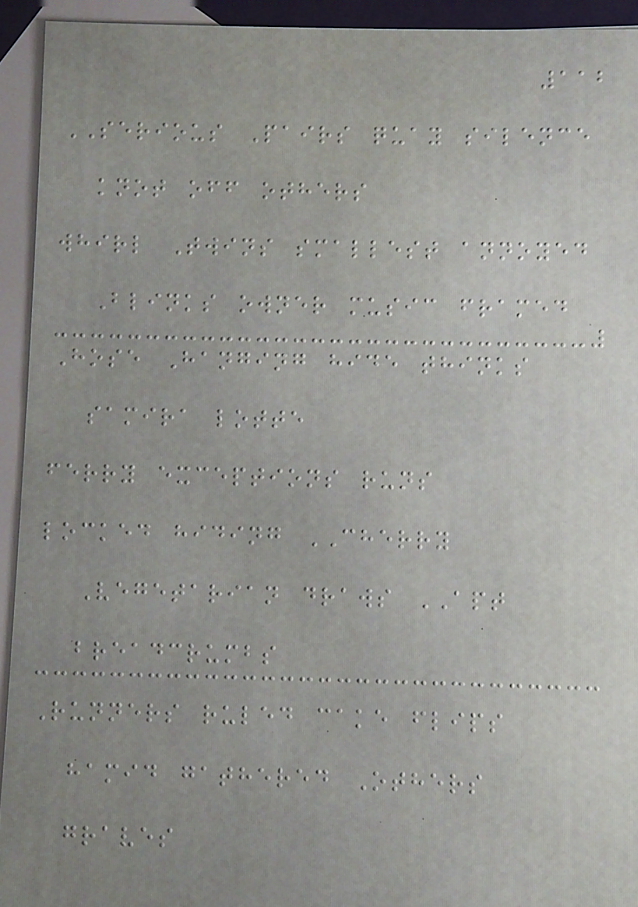112
SERIOUS Pairs quay silence
knot off others
whirl Twins smallest annoyed
Blinks owner music framed
Hose Hanging hide thinks
samira lotte
ferry exceptions runs
locked hiding CHERRY
Vegetarian draws APT
breadcrumbs
Runners ruled cake flips
hamid gathered Others
graves
